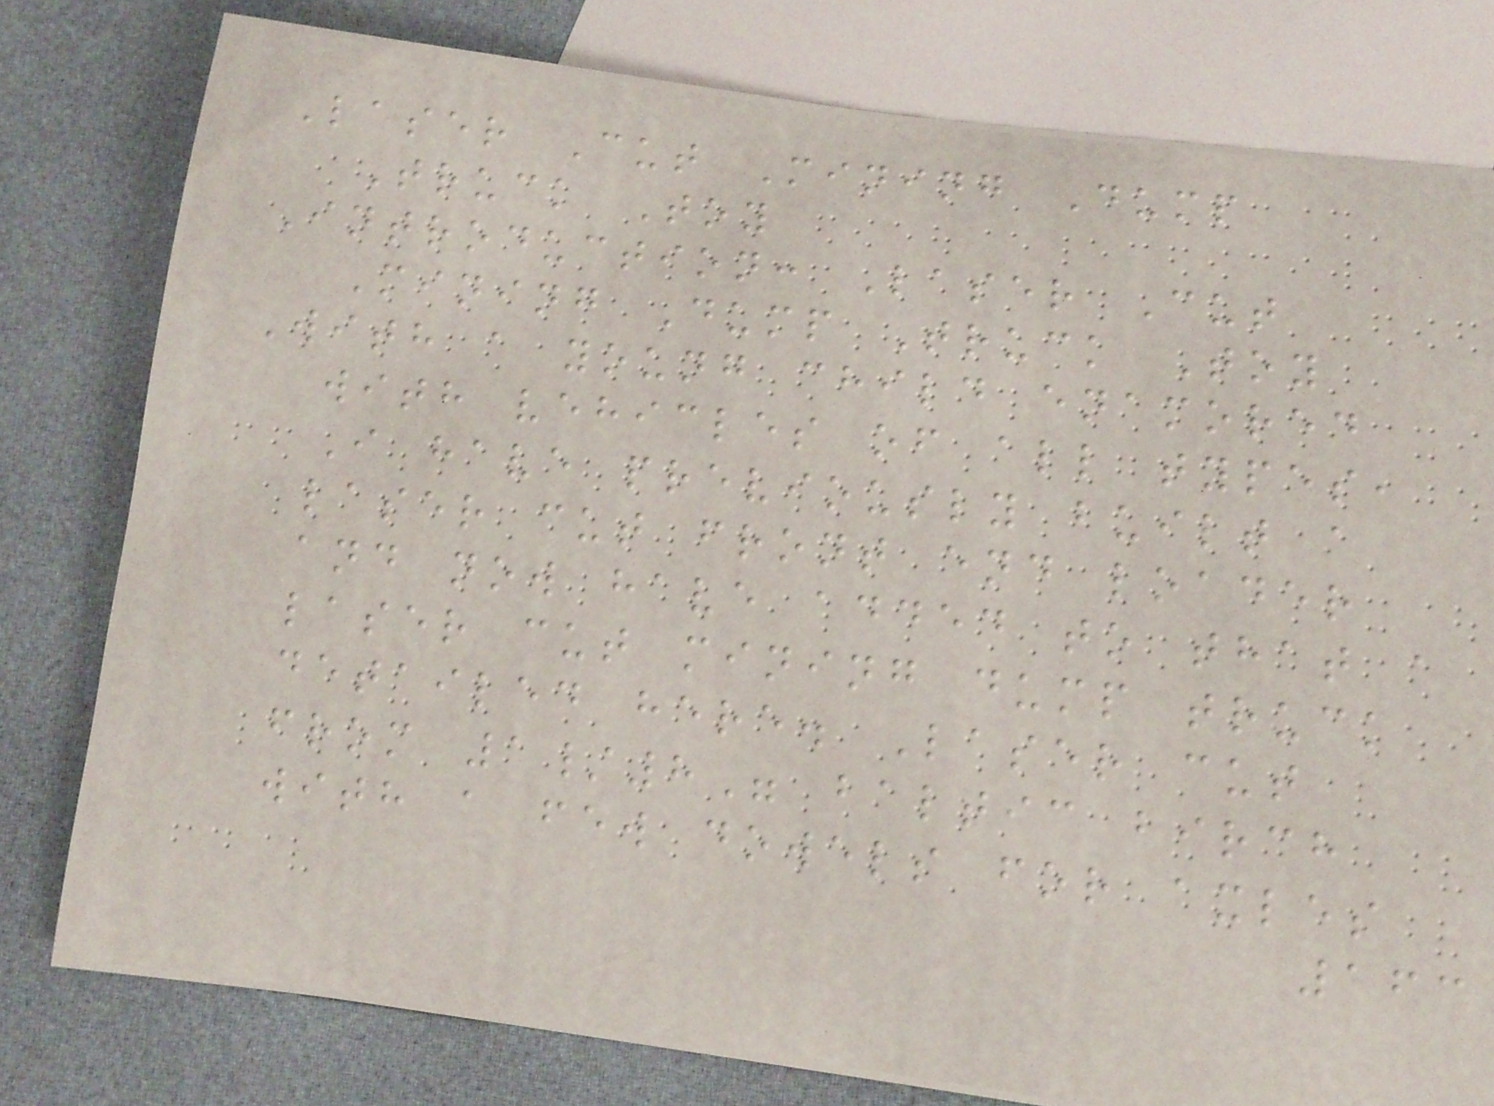Laser Cut Mining Dump
Truck Toy
Introduction: Laser Cut
Mining Dump Truck Toy
With a young child enamored
with vehicles of all types,
I have previously built a
laser cut front end loader
and now have added to that a
laser cut mining dump truck
detailed here. Laser cut
from 1/8" baltic birch
with a few dowels for axles
163
